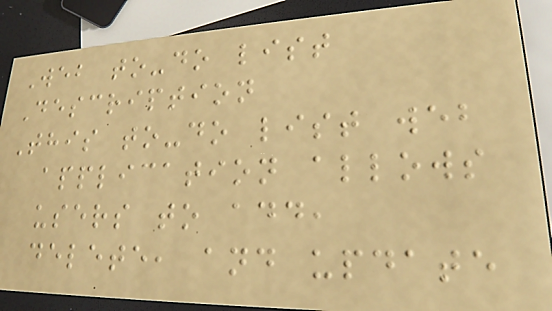Web to-do list
Description
This to-do list web
application allows
users to add,
delete, and update
